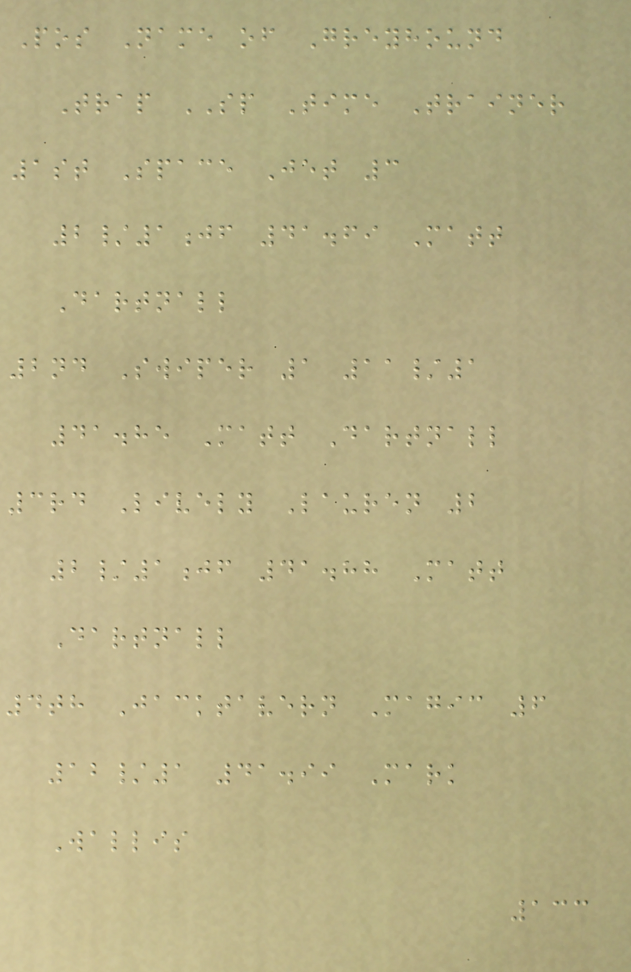Pos Name of Greyhound
Trap SP Time Trainer
1st Space Jet 3
2/1jf 41.69 Matt
Dartnall
2nd Swiper 1 11/1
41.85 Matt Dartnall
3rd Lively Lauren 2
2/1jf 41.88 Matt
Dartnall
4th Jacktavern Magic 6
12/1 41.99 Mark
Wallis
133
